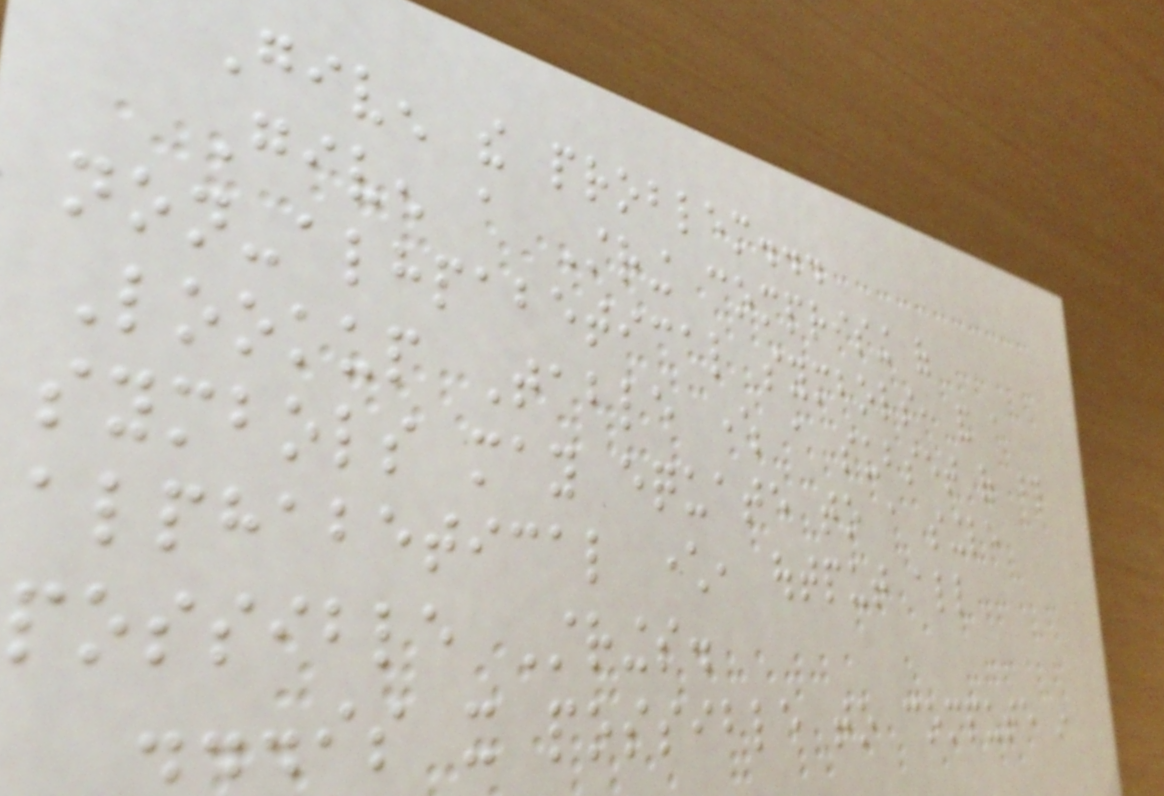Given the problem...
Given a String comprising of
non-alhpabetical symbols, and a
Lookup Table where a subset of those
symbols may equate to a single
alphabetical character, output all
possible Strings.
...is it possible to compute in
